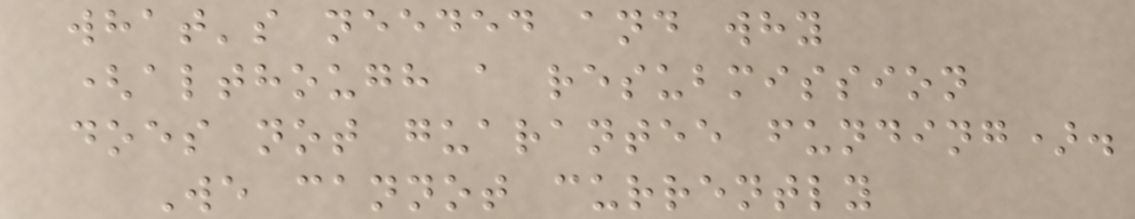what's needed and why
(although a resubmission
does not guarantee funding).
We cannot currently
